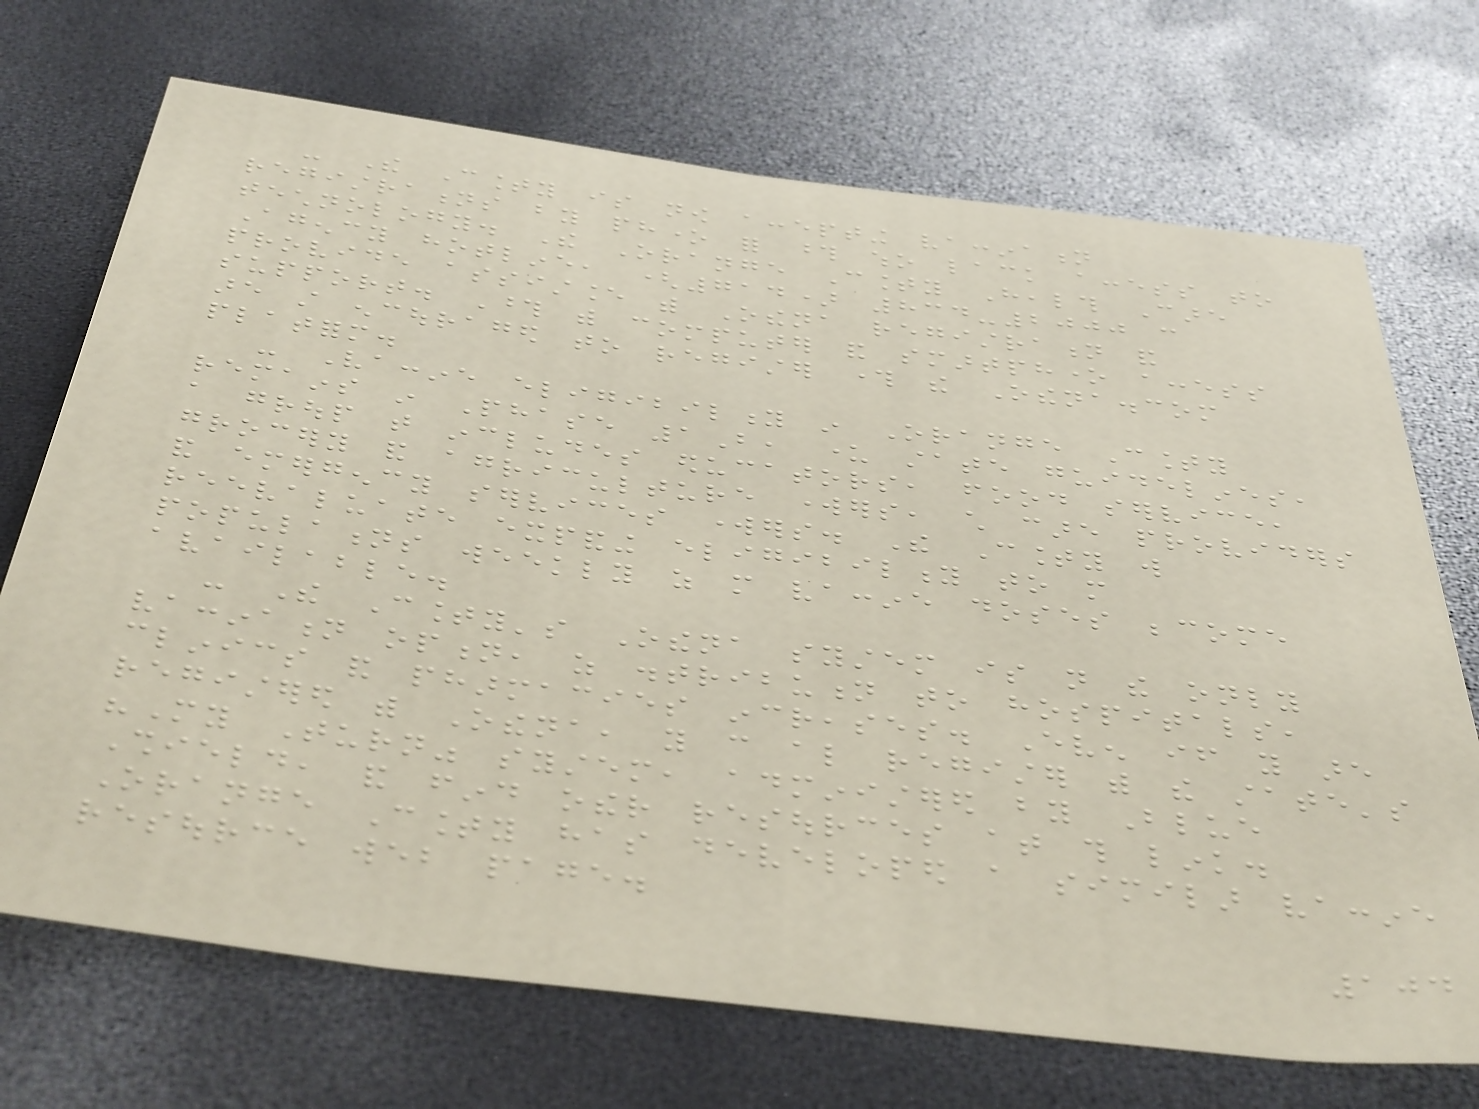- The County is now accepting vaccination
registrations by phone for those who lack access to
technology. The Orange County Health Care
Agency hotline, (714) 834-2000 can
provide assistance with Othena registration and
support. Those with computer and smartphone access
are still encouraged to register through the Othena.com
platform.
- Vaccine eligibility in Orange County
remains in Phase 1B, under state guidelines,
a group that includes educators, food service,
grocery and agriculture workers, child care providers
and emergency services workers. The County will
reevaluate expanding eligibility to more
populations weekly as more vaccine doses become
available.
- The County's Othena system is not the only
vaccination option, as distribution to hospitals,
clinics and pharmacies increases. Even if you are
registered with Othena, you can also register with the state's
"My Turn" system, administered by Blue
Shield, and find other resources at this link.
Orange County has developed a similar vaccine
resource web page.
104
